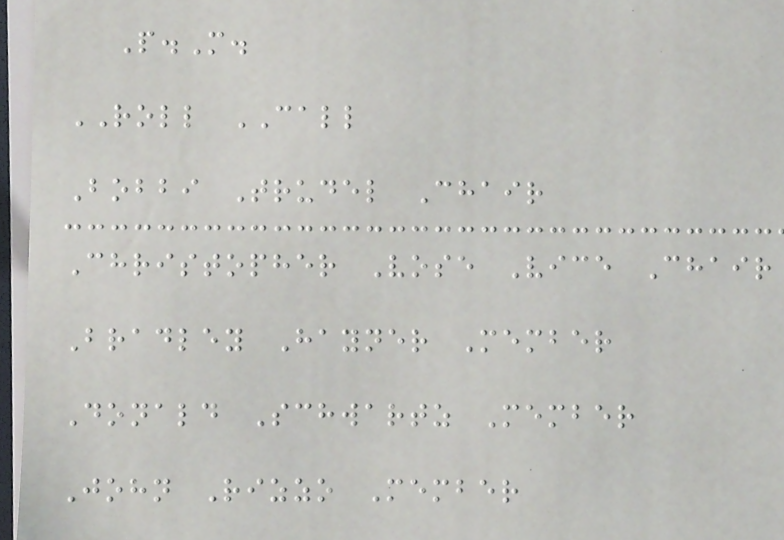P.M.
ROLL CALL
Bobbi Trudel Chair
Christopher Vose Vice Chair
Bradley Hayner Member
Donald Schwartz Member
John Rizzo Member
